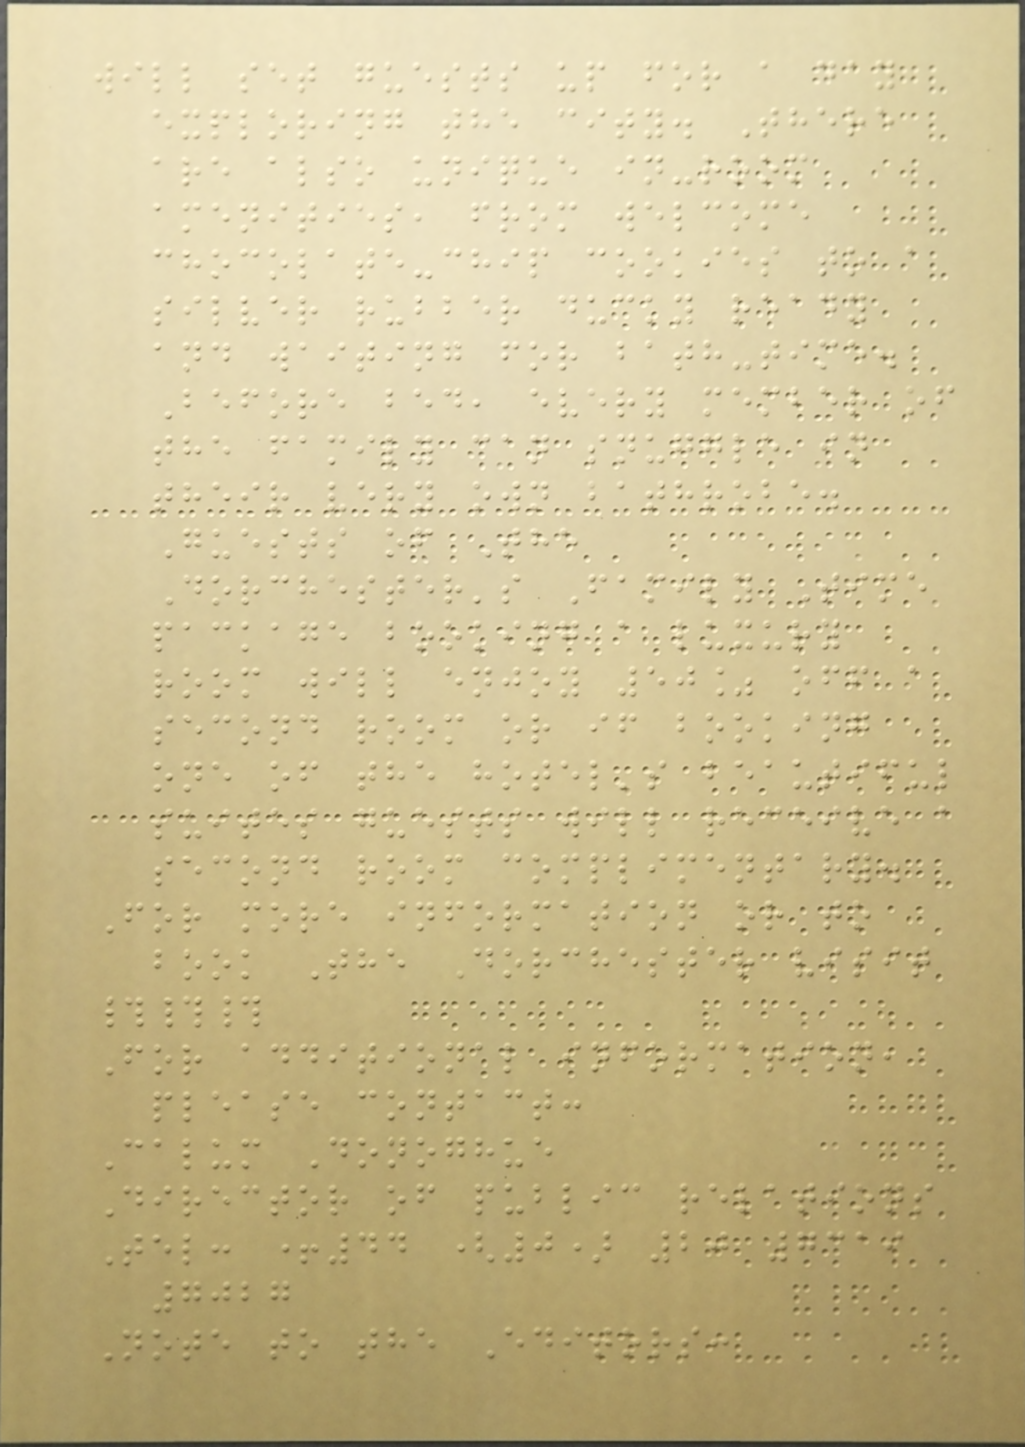will set guests up for a day
exploring the city. There
are also unique in-room
amenities, from welcome
chocolate-chip cookies to a
silver rubber ducky ready
and waiting for bath-time.
Before bed, every member of
the family can snuggle in
their very own bathrobe.
Guests of The
Dorchester's Family Time
package booking a luxury
room will enjoy 50% off a
second room or if booking
one of the hotel's beautiful
suites guests will receive a
second room complimentary.
For more information or to
book The Dorchester visit
###
For additional information,
please contact:
Calum Donoghue
Director of public relations
Tel: +44 (0) 20 7319
7027
Note to the Editors:
